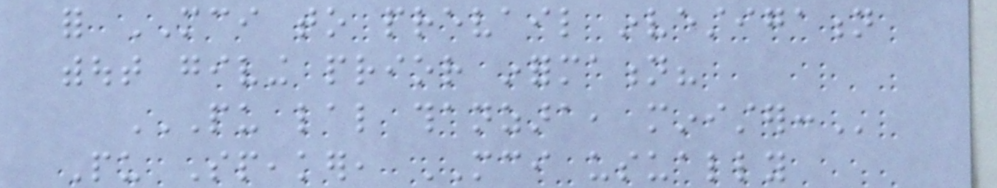for MCI to prevail investigation
without giving prior information?
PU LAL THANZARA, MINISTER:
Pu Speaker, MCI usually
